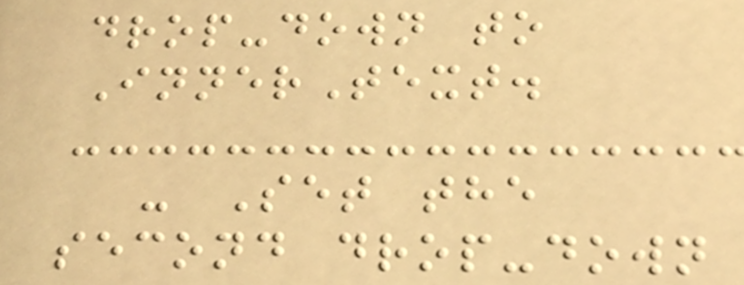drop-down to
InnerText.
- Set the
second drop-down
